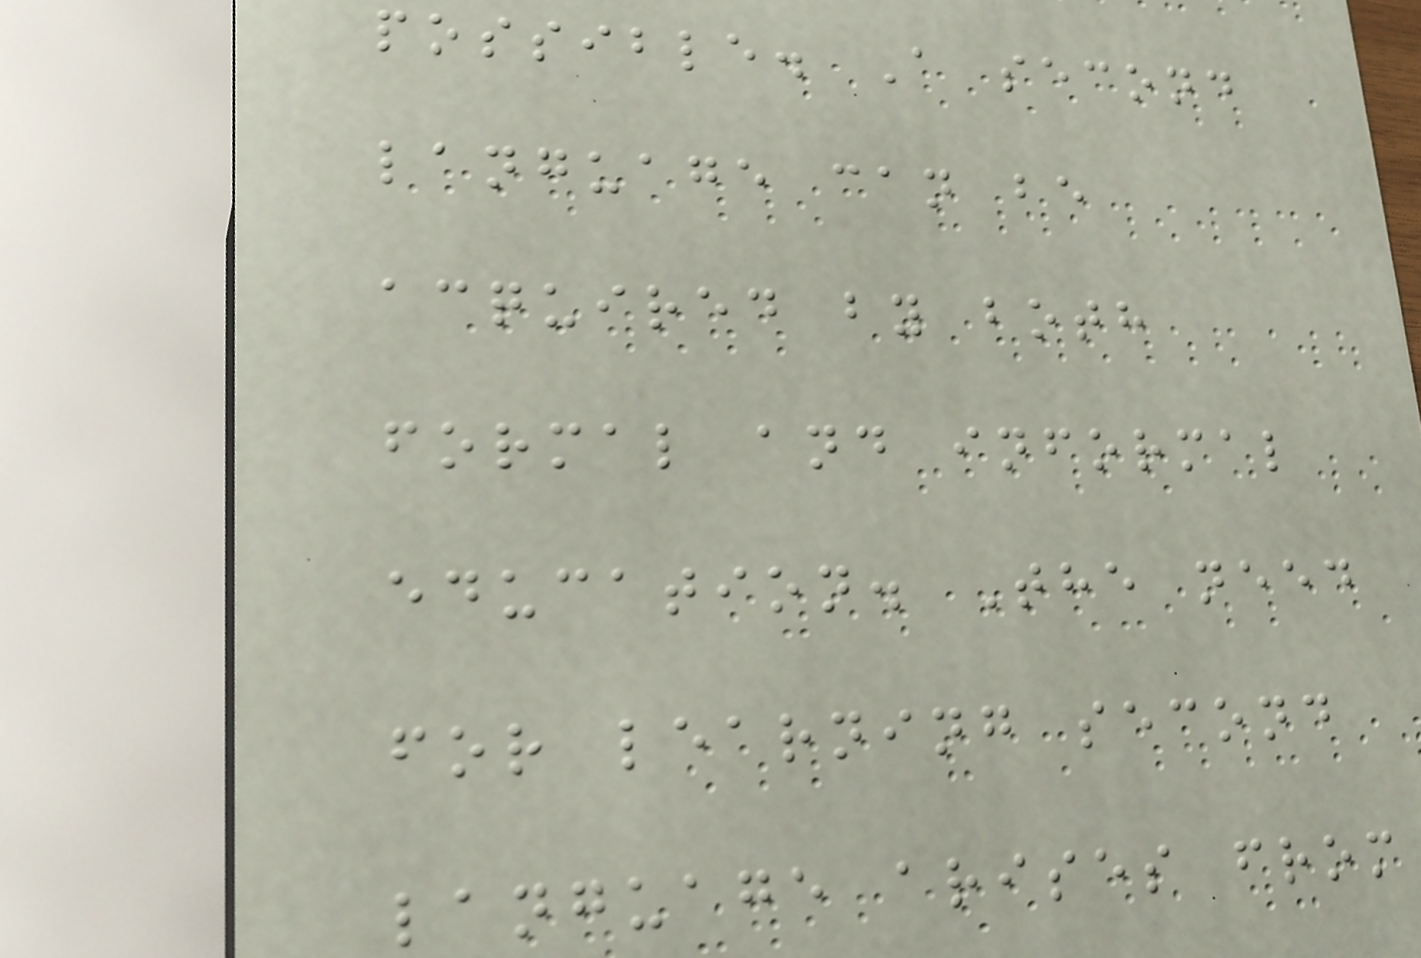possible. A second
language can be
acquired by both
formal and informal
education. The need
for learning second
language arises from
